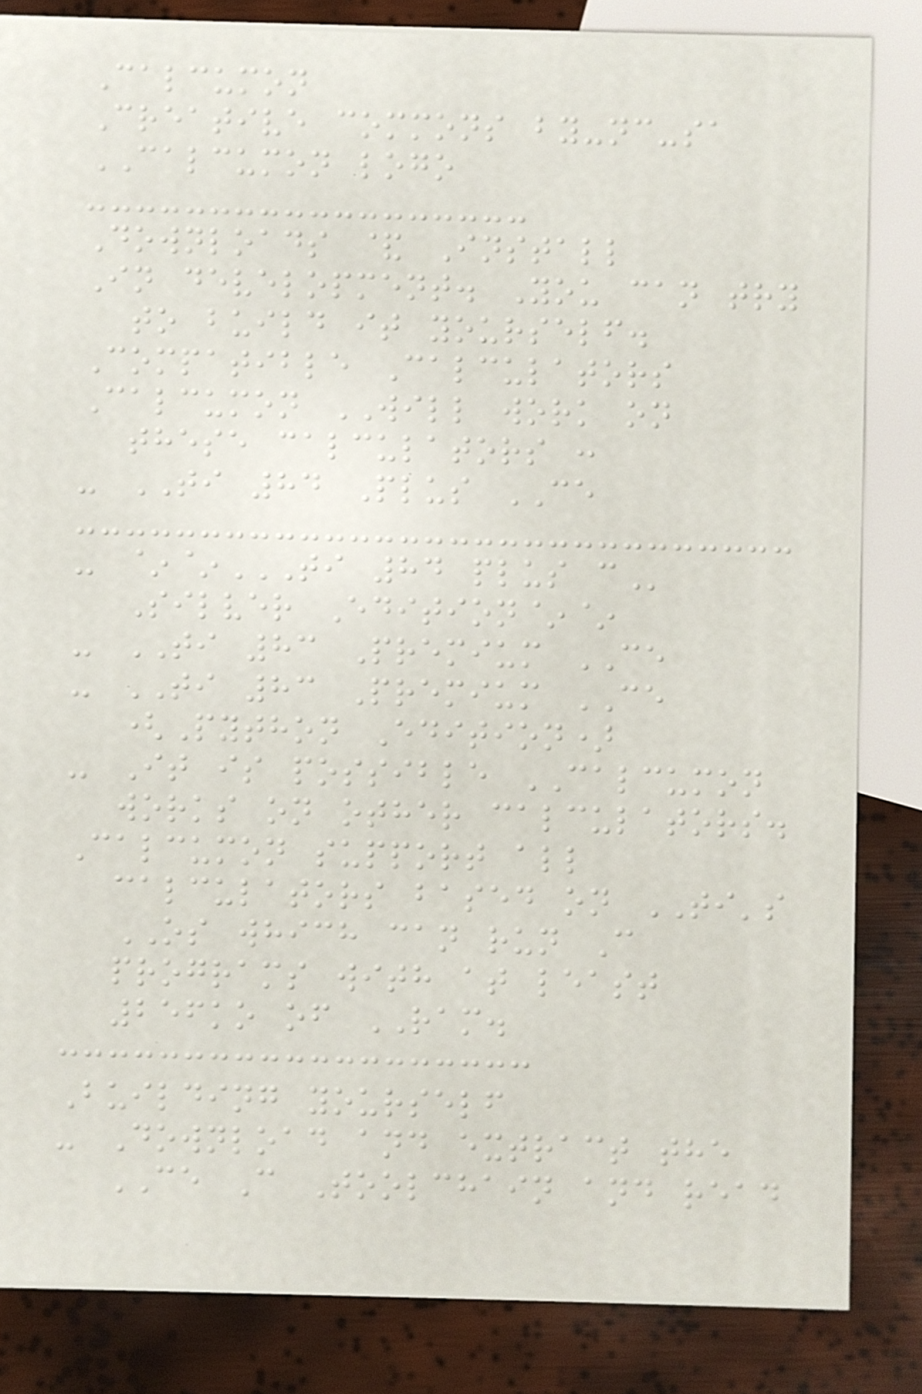Calcumon
Creative commons by-nc-sa
CALCUMON logo
Downloads & Install
In development. You can try
to build it yourself.
Compatible Calculators
Calcumon WILL work on
these calculators :
- TI 84 Plus CE
- ~~TI 84 PLUS C
Silver Edition~~
- TI 83 Premium CE
- TI 83 Premium CE
(Python Edition)
- It is possible CALCUMON
works on other calculators.
Calcumon support all
calculators based on TI's
OS which can run C
programs with at least
256ko of RAM.
Building yourself
- Download and extract the
CE C Toolchain and read
